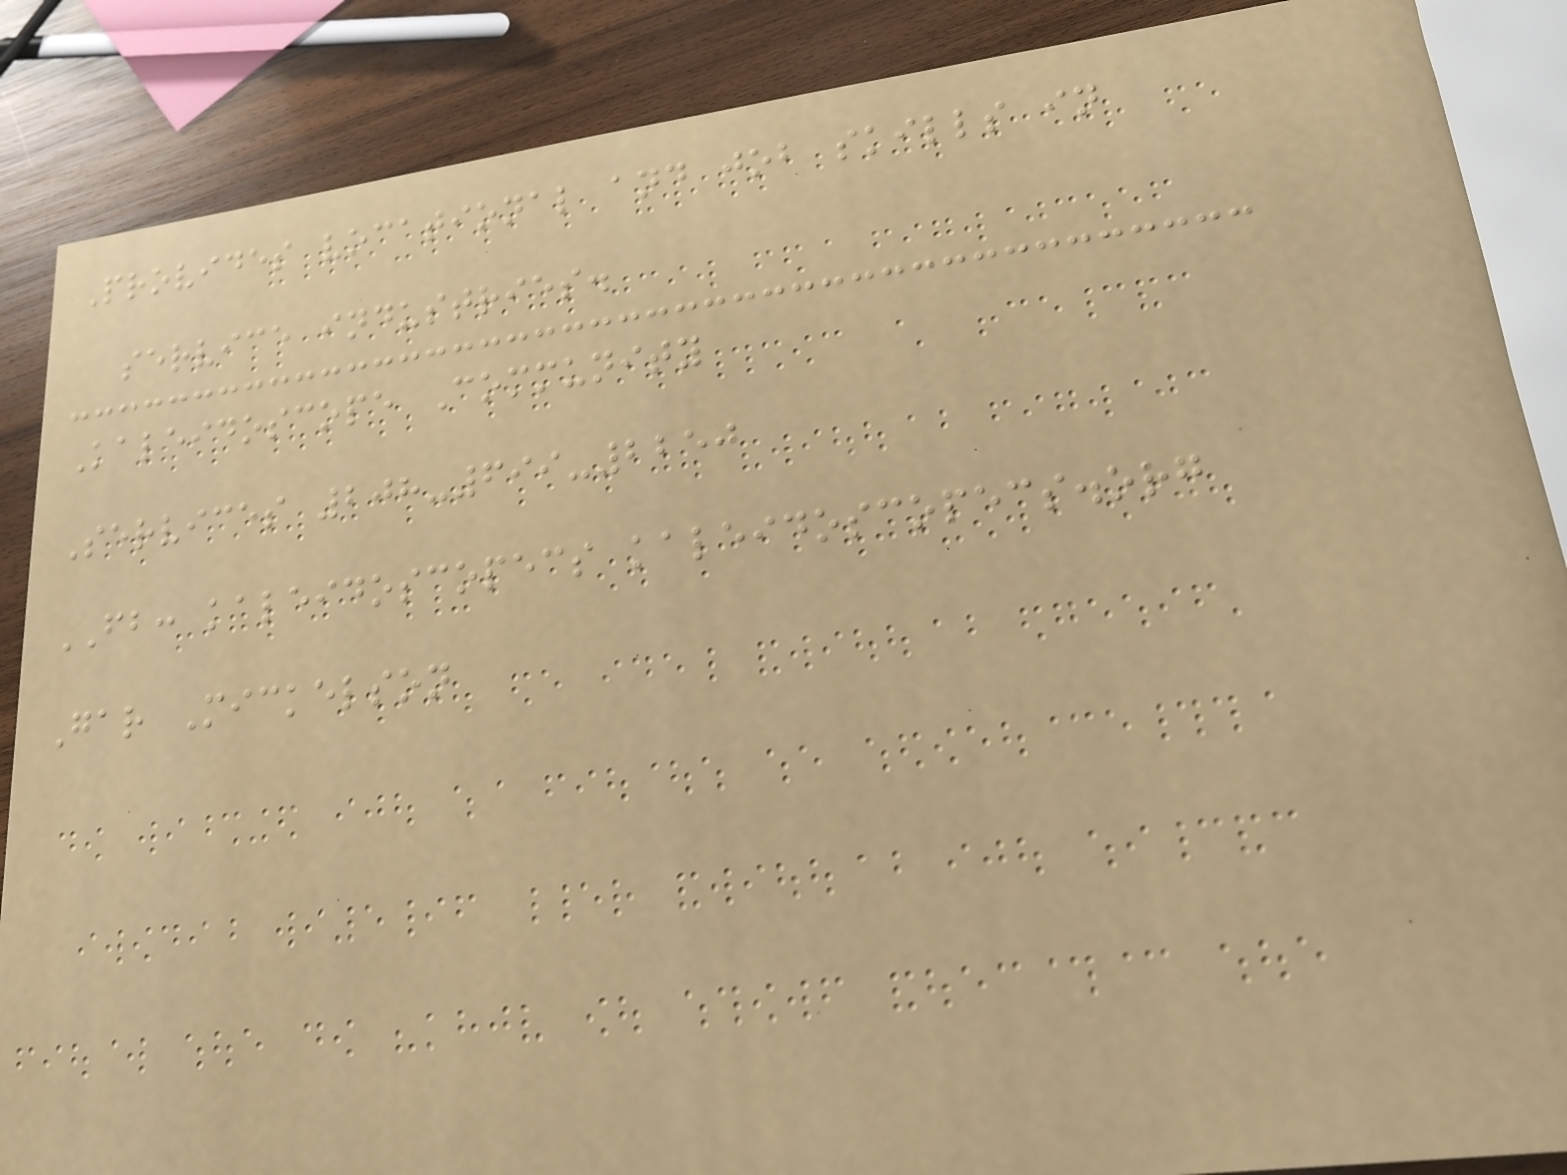Provides vocational and job skills in
service industries.
Kaleidoscope Community
Services 208-699-2250
FB: kaleidoscopecs kaleidoscopecs.org
Gar Mickelson
